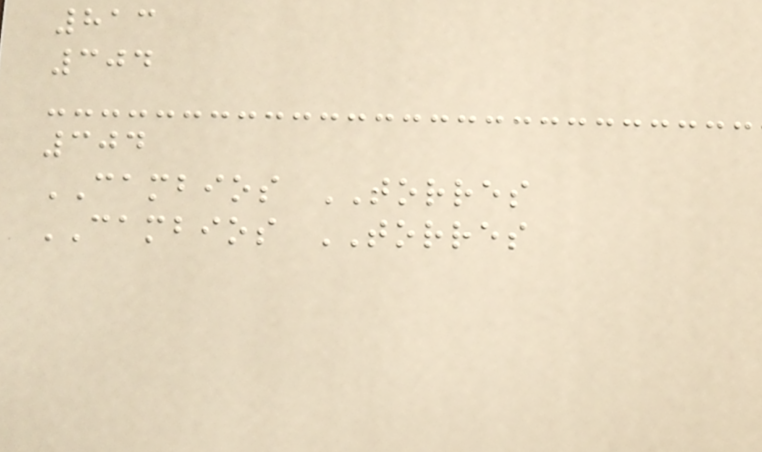813
304
304
CAMBIOS TORRES
CAMBIOS TORRES
